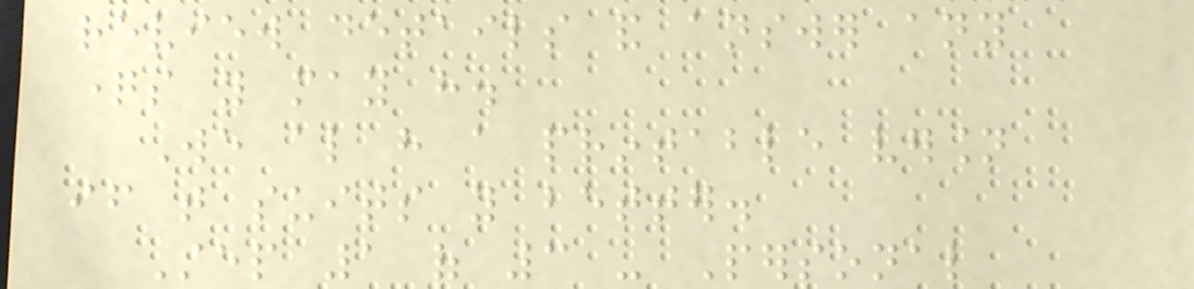review details and answer any
questions you may have.
We also have a printable version
if that suits you better.
Step 1 of 3 - Personal
